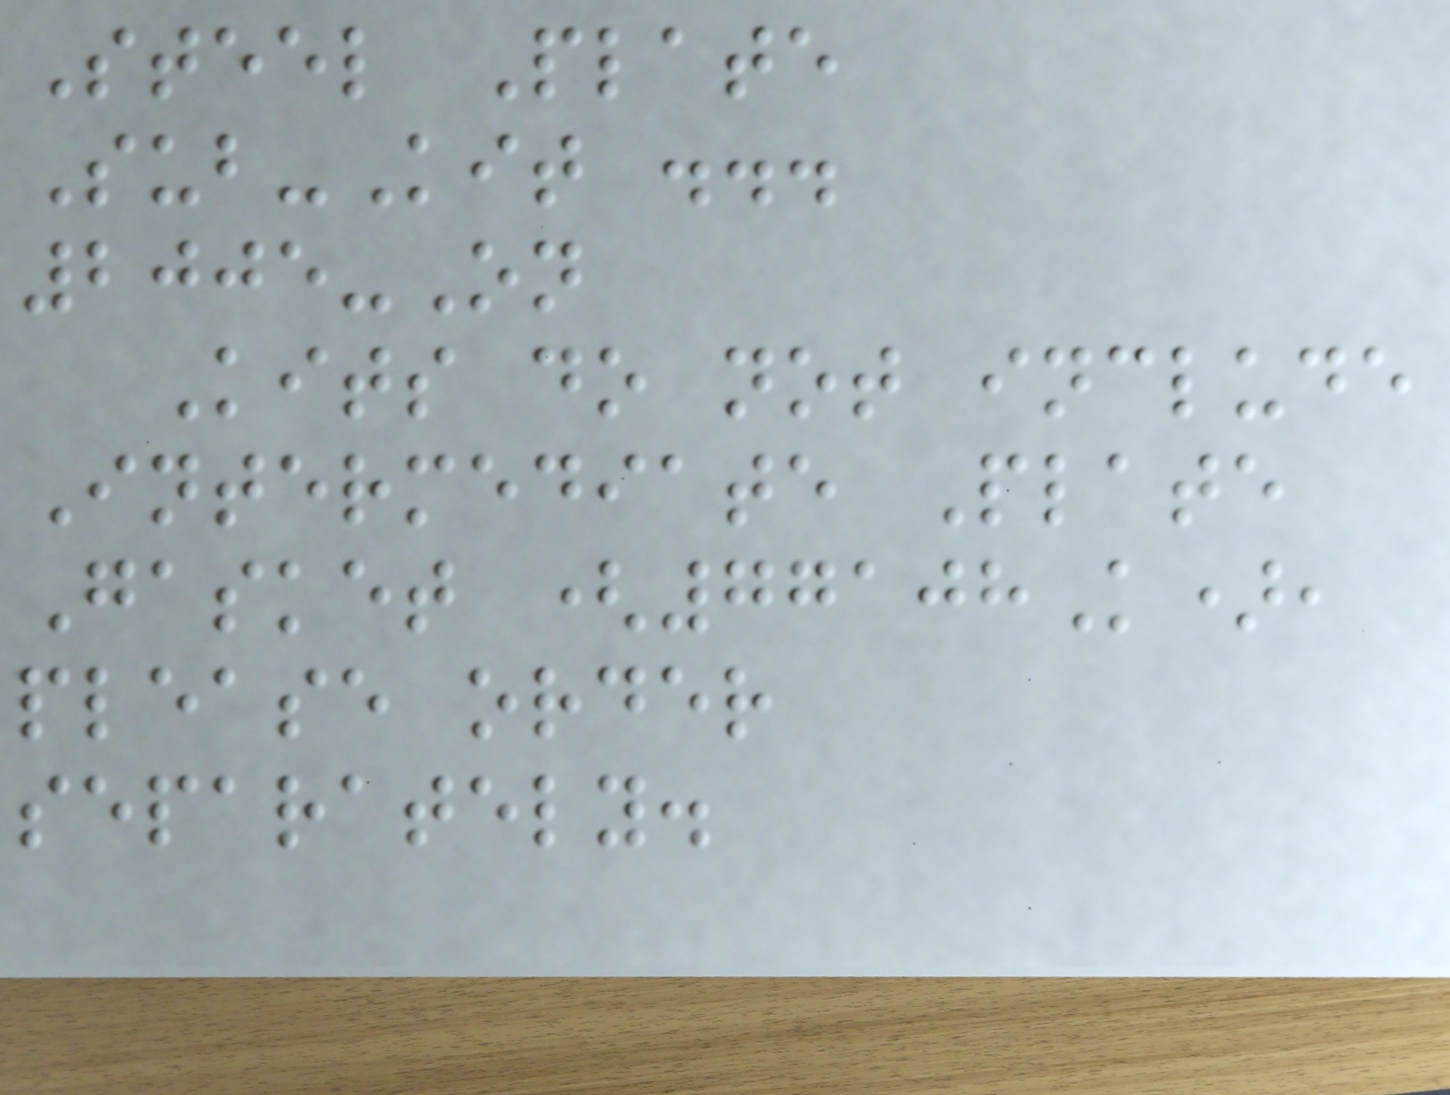Steel Plate
Sub-Kit ...
2005-On
Kits do not include
Intermediate Plate
Gasket (77108K),
please order
separately.
